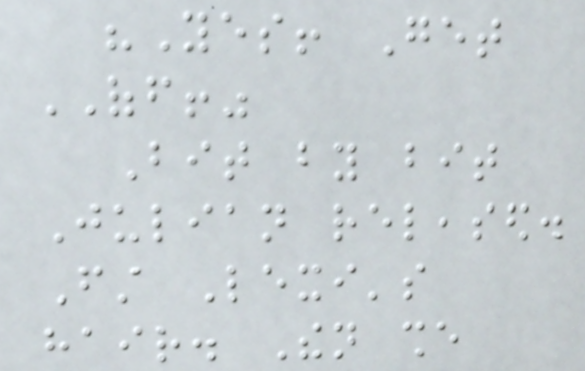"Yes! Get
OFF!"
Bit by bit
Julian released.
First Lexi's
hair. Then she
